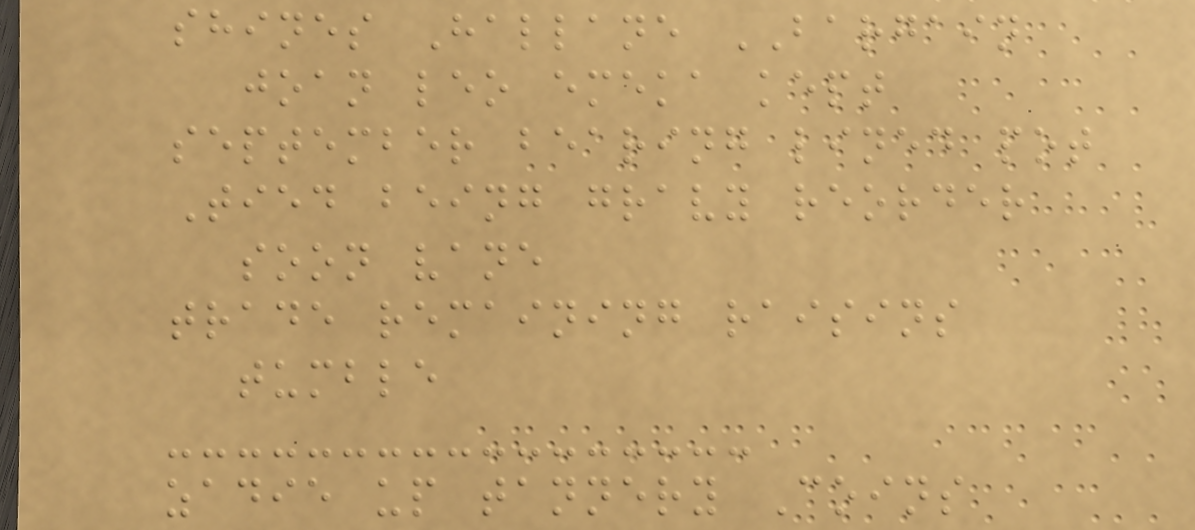shines Hallane BARGAIN
joan leo emeka kept
september bearing lined pot
Tied being gravy reorder
soon vane
trade remaining raisins
tumble
zadie up tannery Coins
